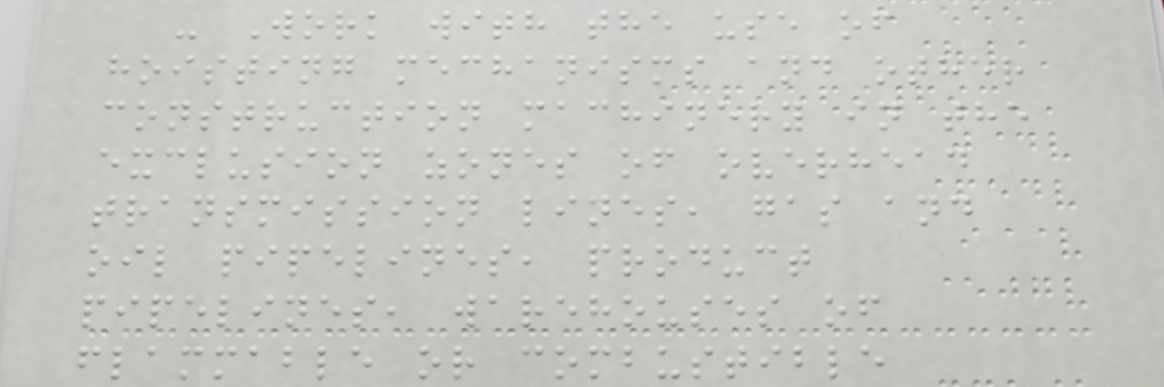- Work with the use of
hoisting mechanisms and other
construction machinery in the
exclusion zones of overhead
transmission lines, gas and
oil pipelines, product
pipelines, warehouses of
flammable or combustible
